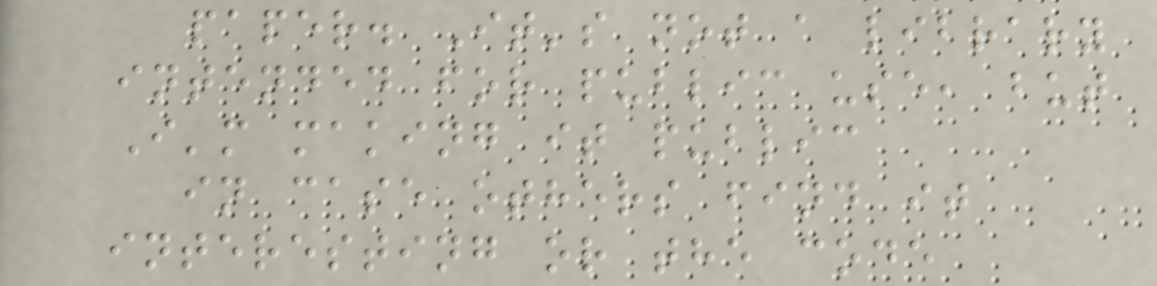paper. It's not a library
intended for public use, but
I'm making it public
in case others find it
interesting or the code
